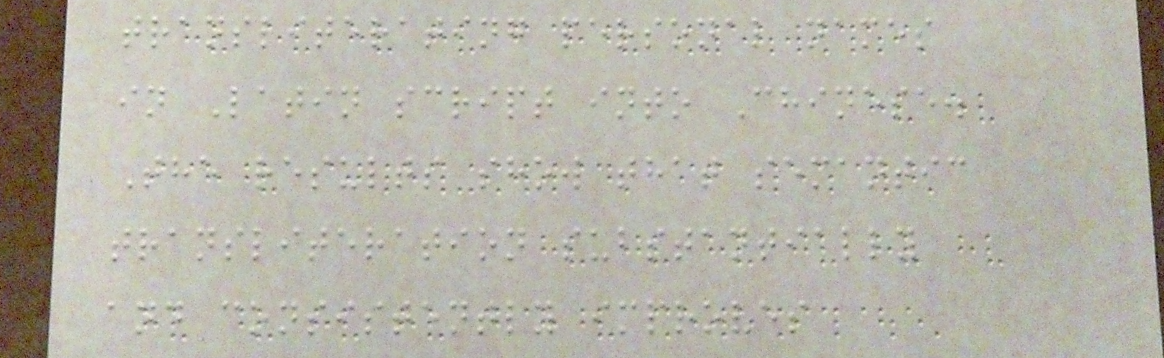transliterating personal names
in Latin script into Chinese.
The results show that semantic
transliteration substantially
and consistently improves
